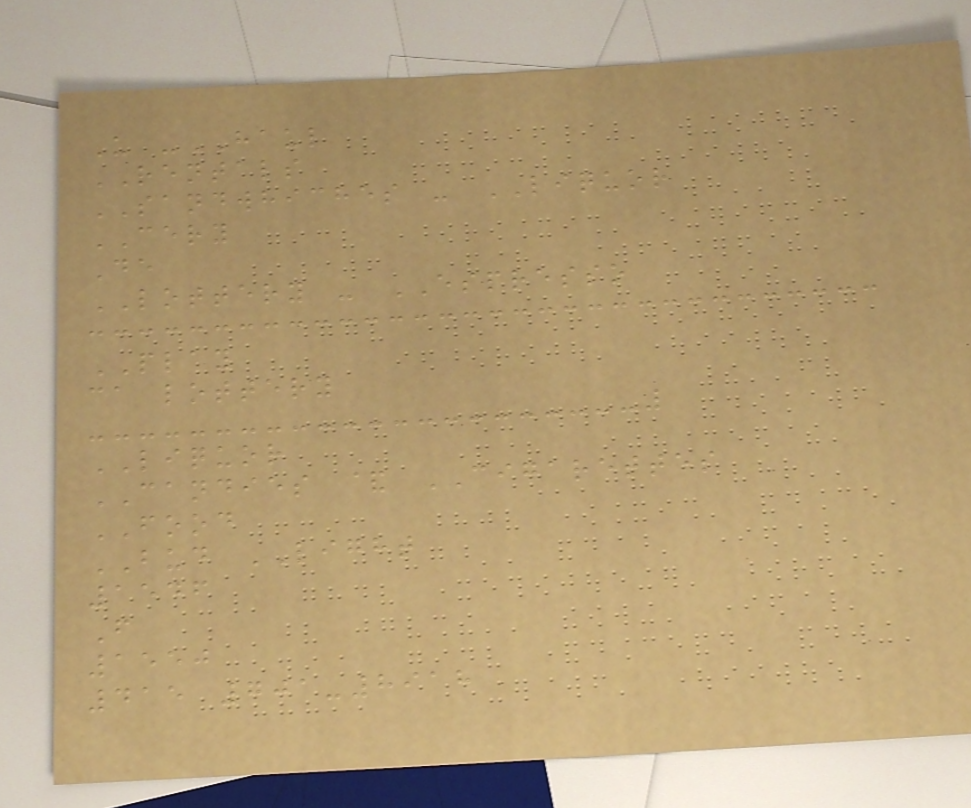U -HAUL
RENTALS
SANDWHICHES - LIQUOR
CERY
De
LOTTERY - ESPRESSO
PLAY
ca lottery
LIQUOR
CANDIES & CIGARETTES
FOOD
BUD LIGHT
1546
F
1550
415 701-8918
